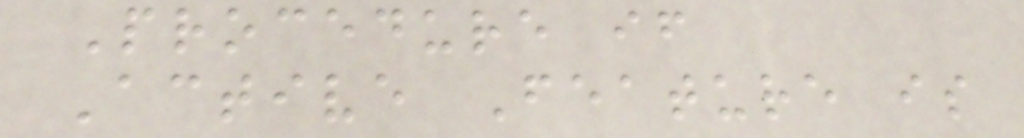Procedure if
Active Feature is
